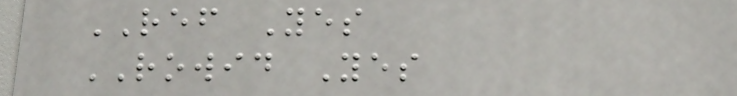REF Yes
ROWID Yes
